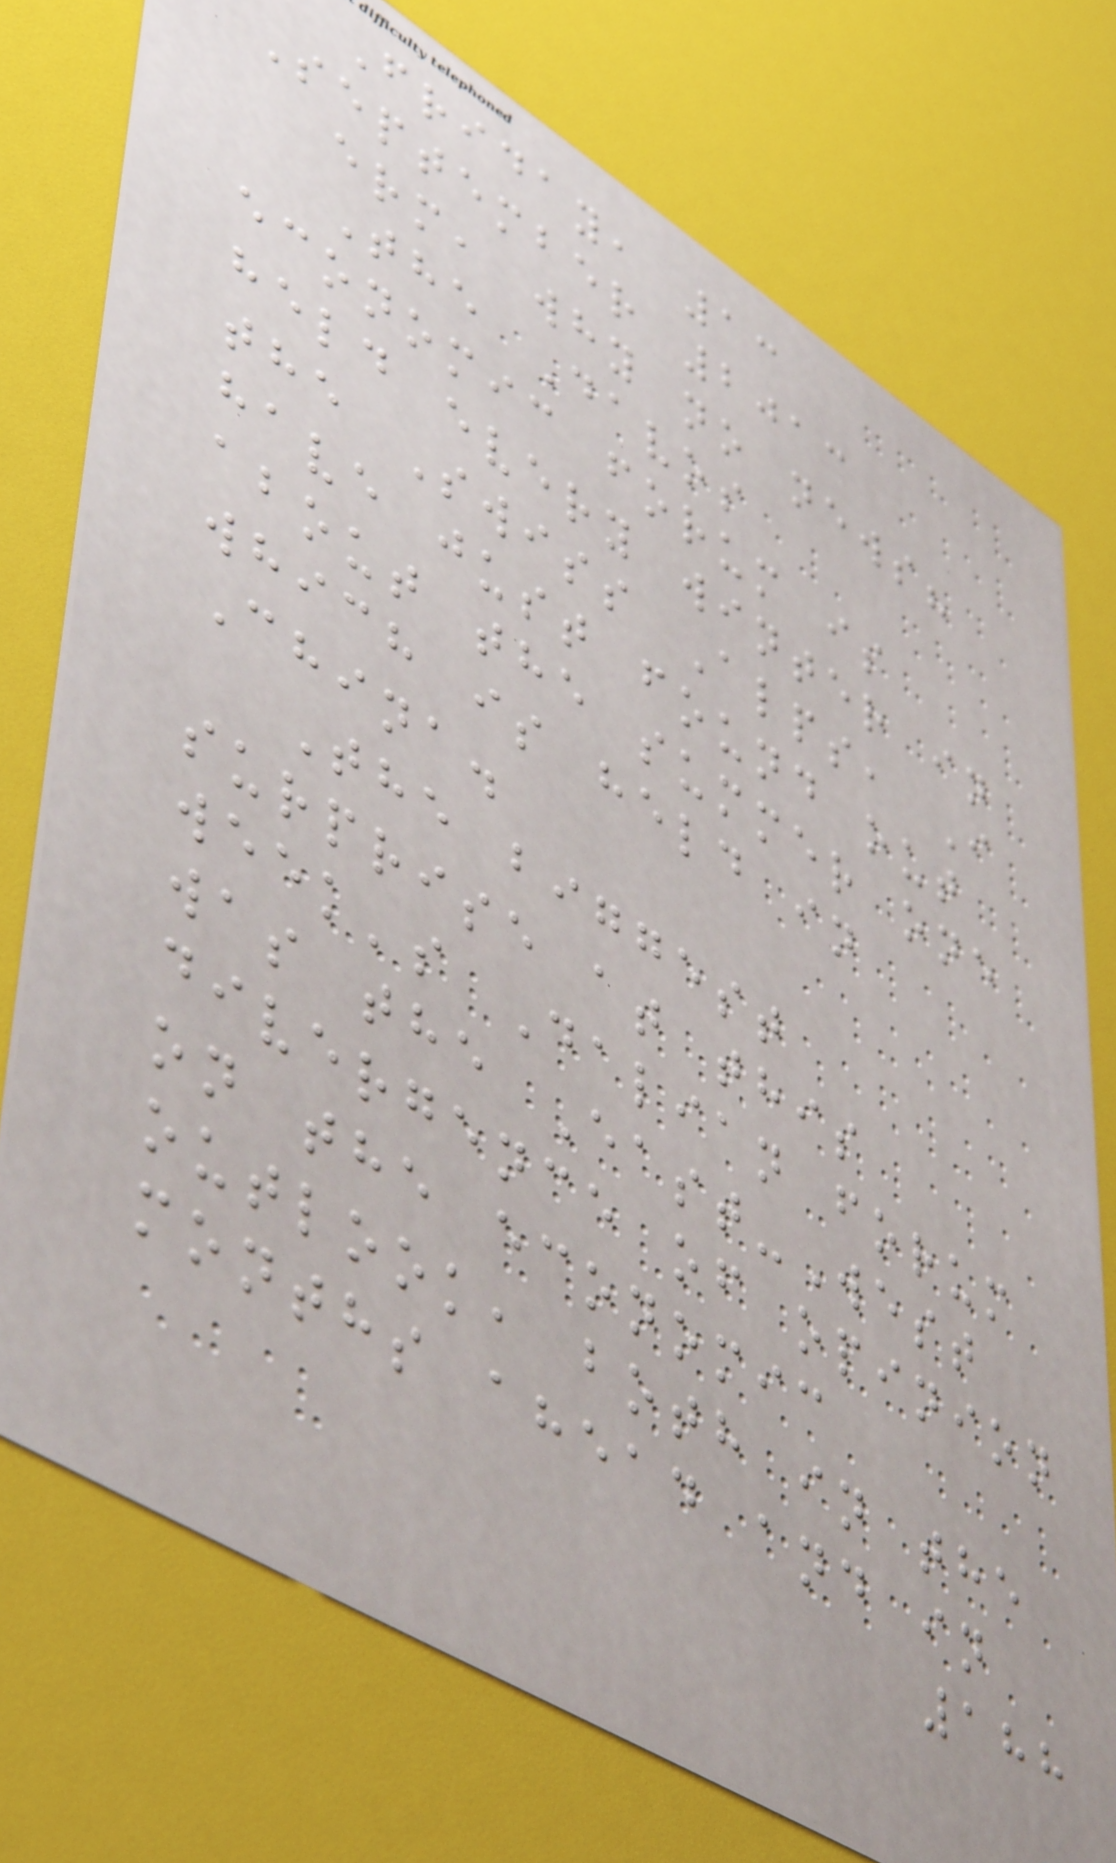Friday, 13
September 2013
erm, why no news?
The Davos
economic forum is
held every winter in
the Swiss Alps, I
have just found out
about the summer one
which is held in
China.
The biggest
surprise at this
week's Dalian forum
was the East-West
divergence of opinion
on the economic
outlook, both in the
months ahead and in
188
